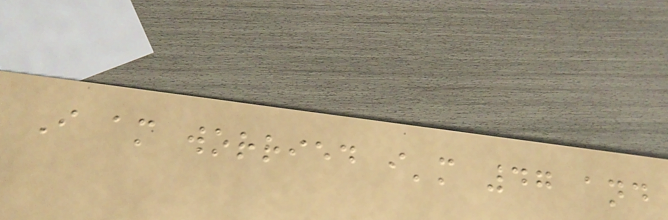I am worried i'm 47 and
